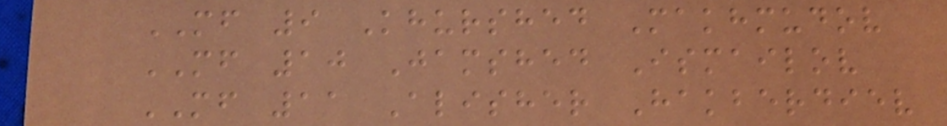MF 9 Khurshed Makhmudov
MF 10 Jamshed Ismailov
MF 11 Alisher Hakberdiev
